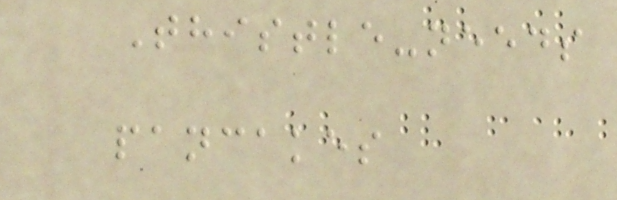Thistle-needs
pancakes
